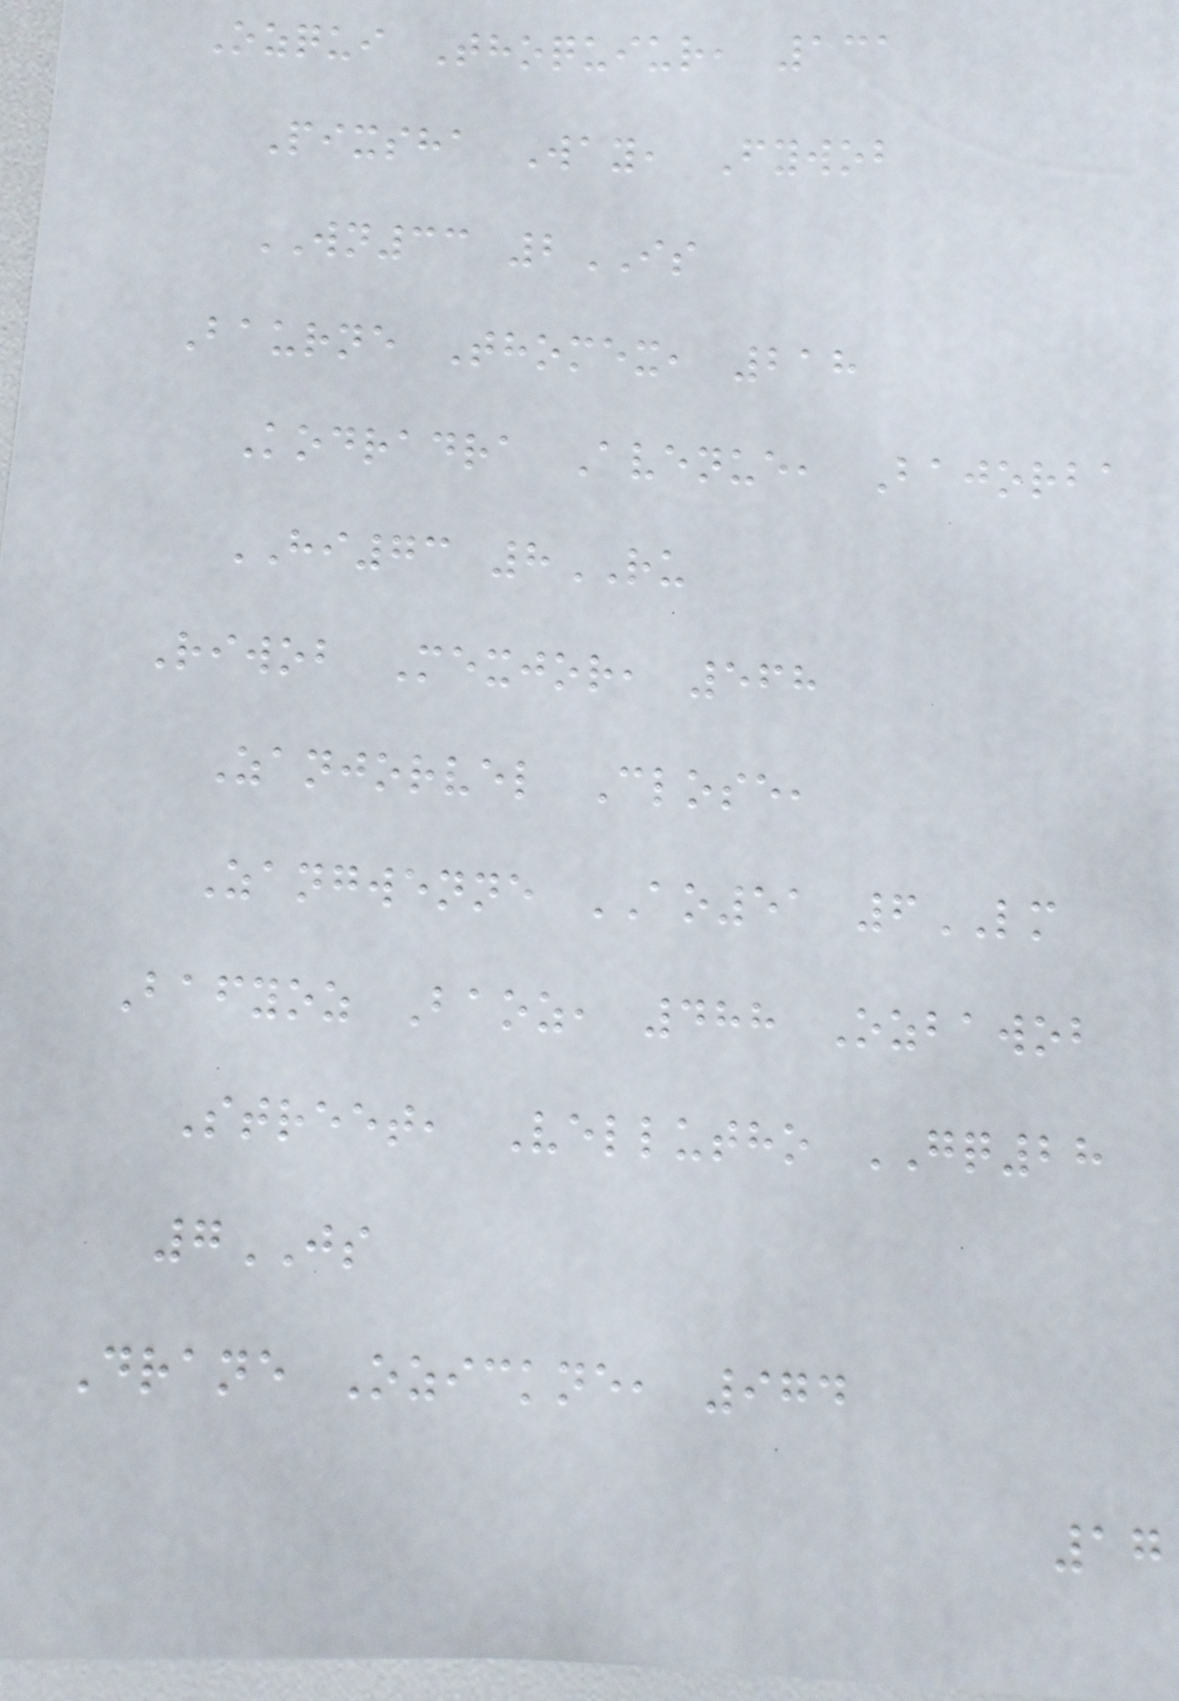Ozqui Thoquiur, 131
Pixsha Way, Fywob
WN33 2IS
Baurne Thomex, 218
Kodradra Avenue, Bajorba
HI73 8RU
Riwob Mexjor, 568
Zanjorvel Close,
Zangwenne AO51 6LM
Bafyoz Baoz, 488 Ozbawob
Street, Vellutho GQ28
7JS
Drane Ozickne, 974
17
